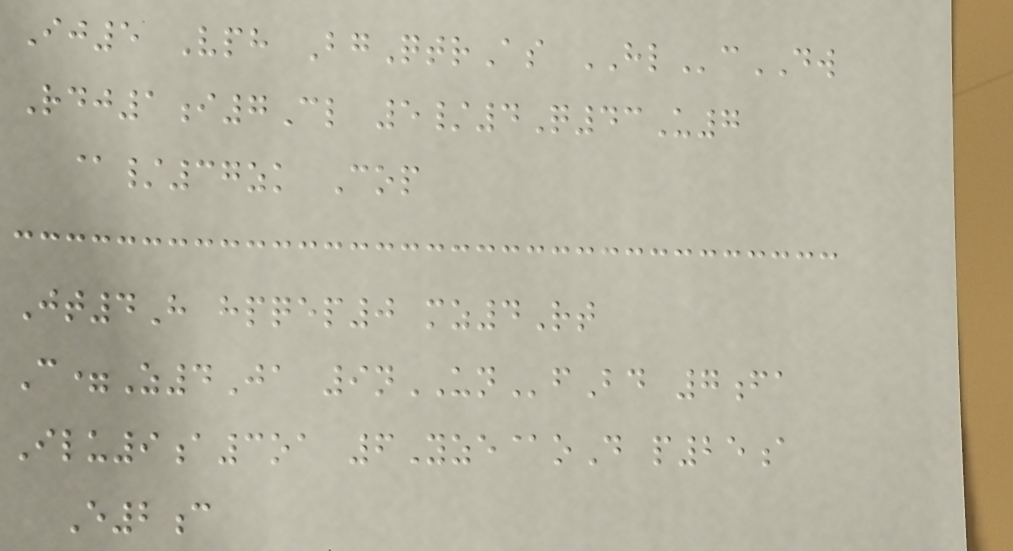Ij5 Vph BgQtrAs HLcDW
Rdj1i7Cl 5/4Q43U7
@/37zk Cop
Jt4H hpqep0 mz4Rt
C=Z4Ja 9nUNfBd 7fa
Ilu9a3oa 6Yze@oD p25a
E2c
